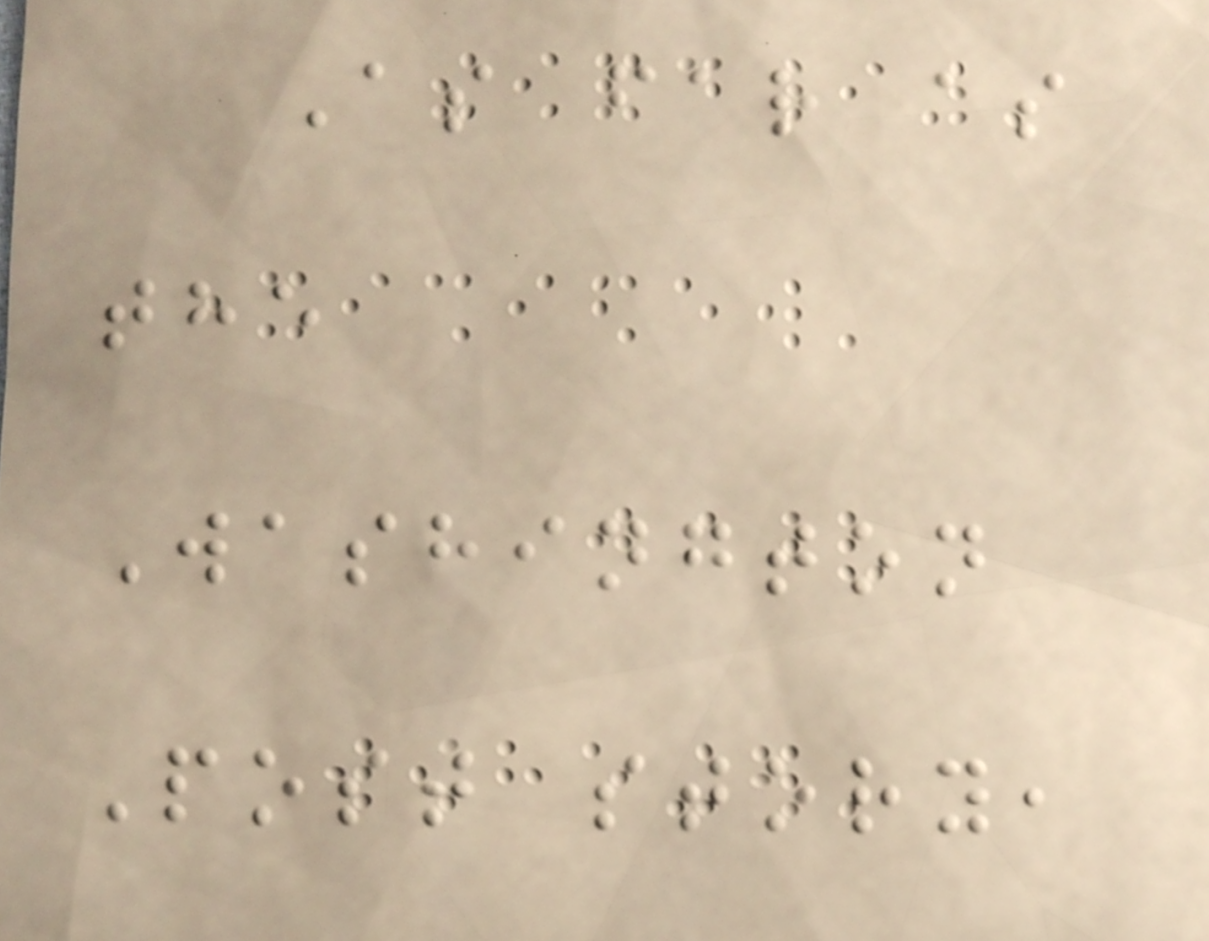As far as
the
Washington
Post story,
